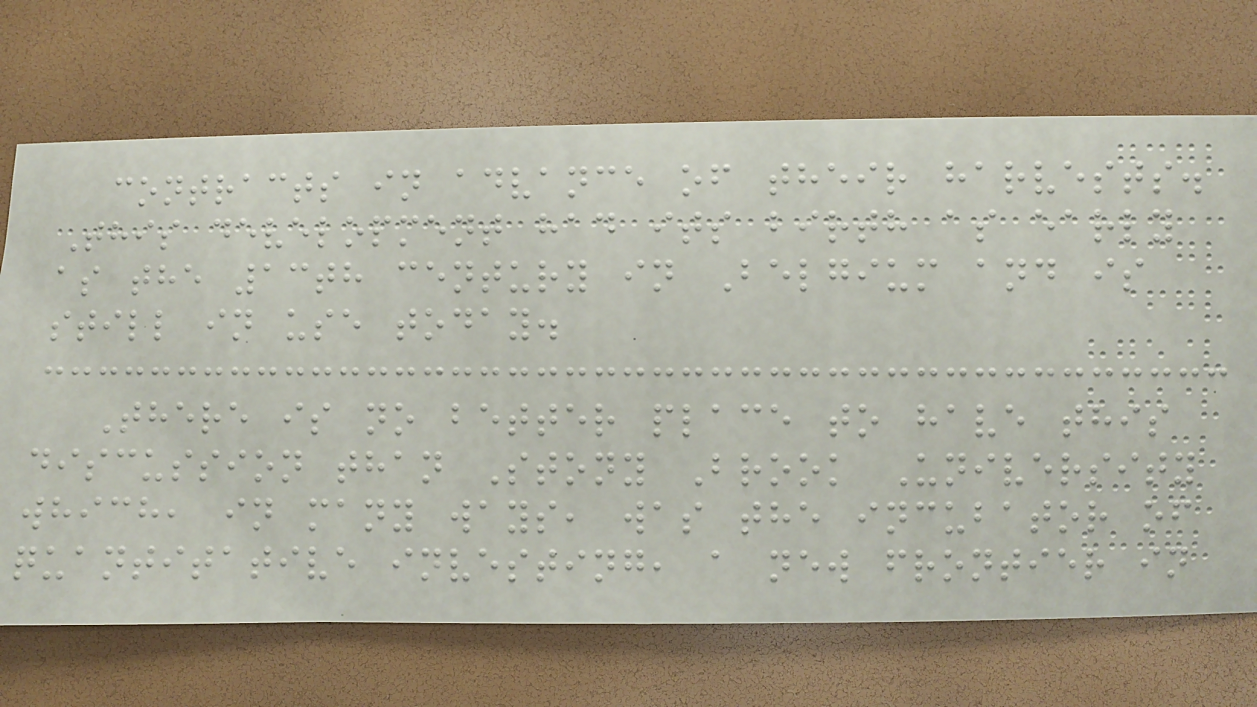contracts in advance of their harvests.
This development had its birth as early
as the 13th century in Belgium and is
still in use today.
There is no better place to have this
discussion than Stony Brook University
which, in many ways, was the incubator of
quantitative investing, a new frontier in
